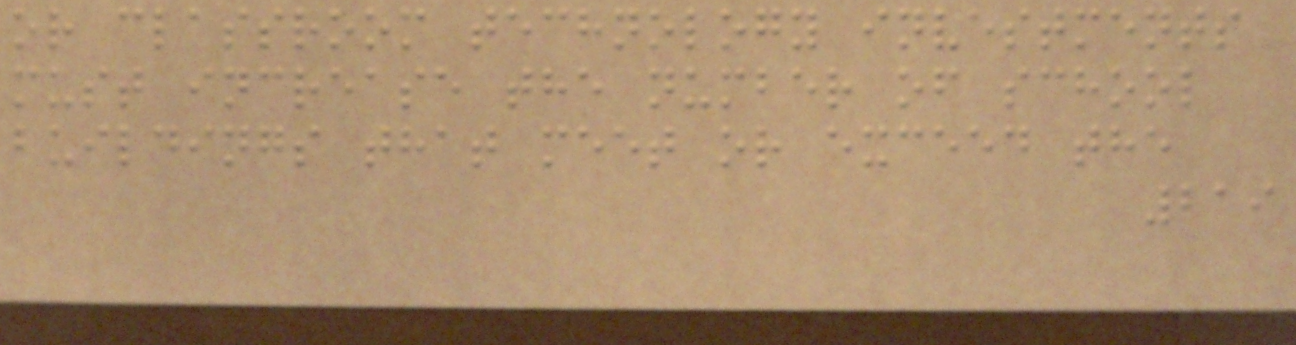or classroom technology investments
must increase the number of school
buildings that meet or exceed the
219
